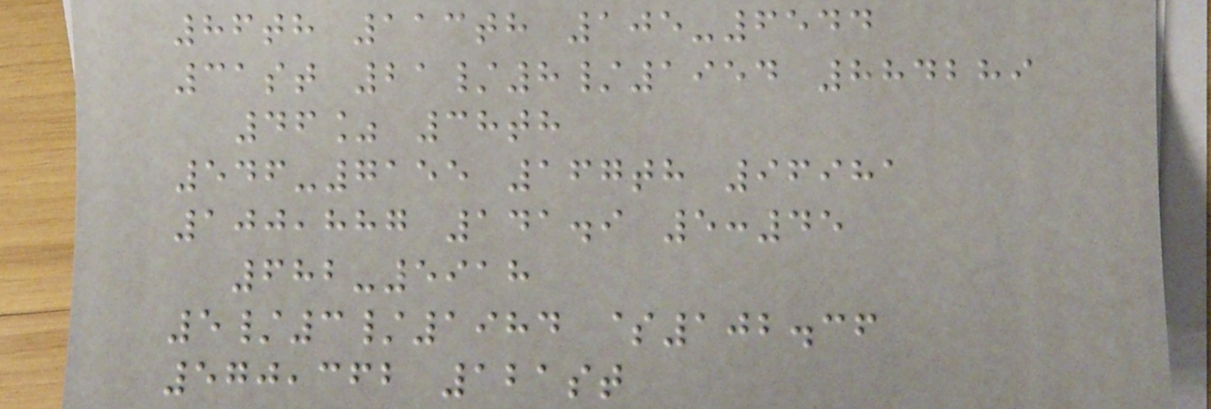86th 113th 105-6544
31st 21/8/1954 884289
46% 38th
546-7155 167th 96981
100,887 141.9 5:45
682-5918
5/3/1984 $102.36
570,362 121st
